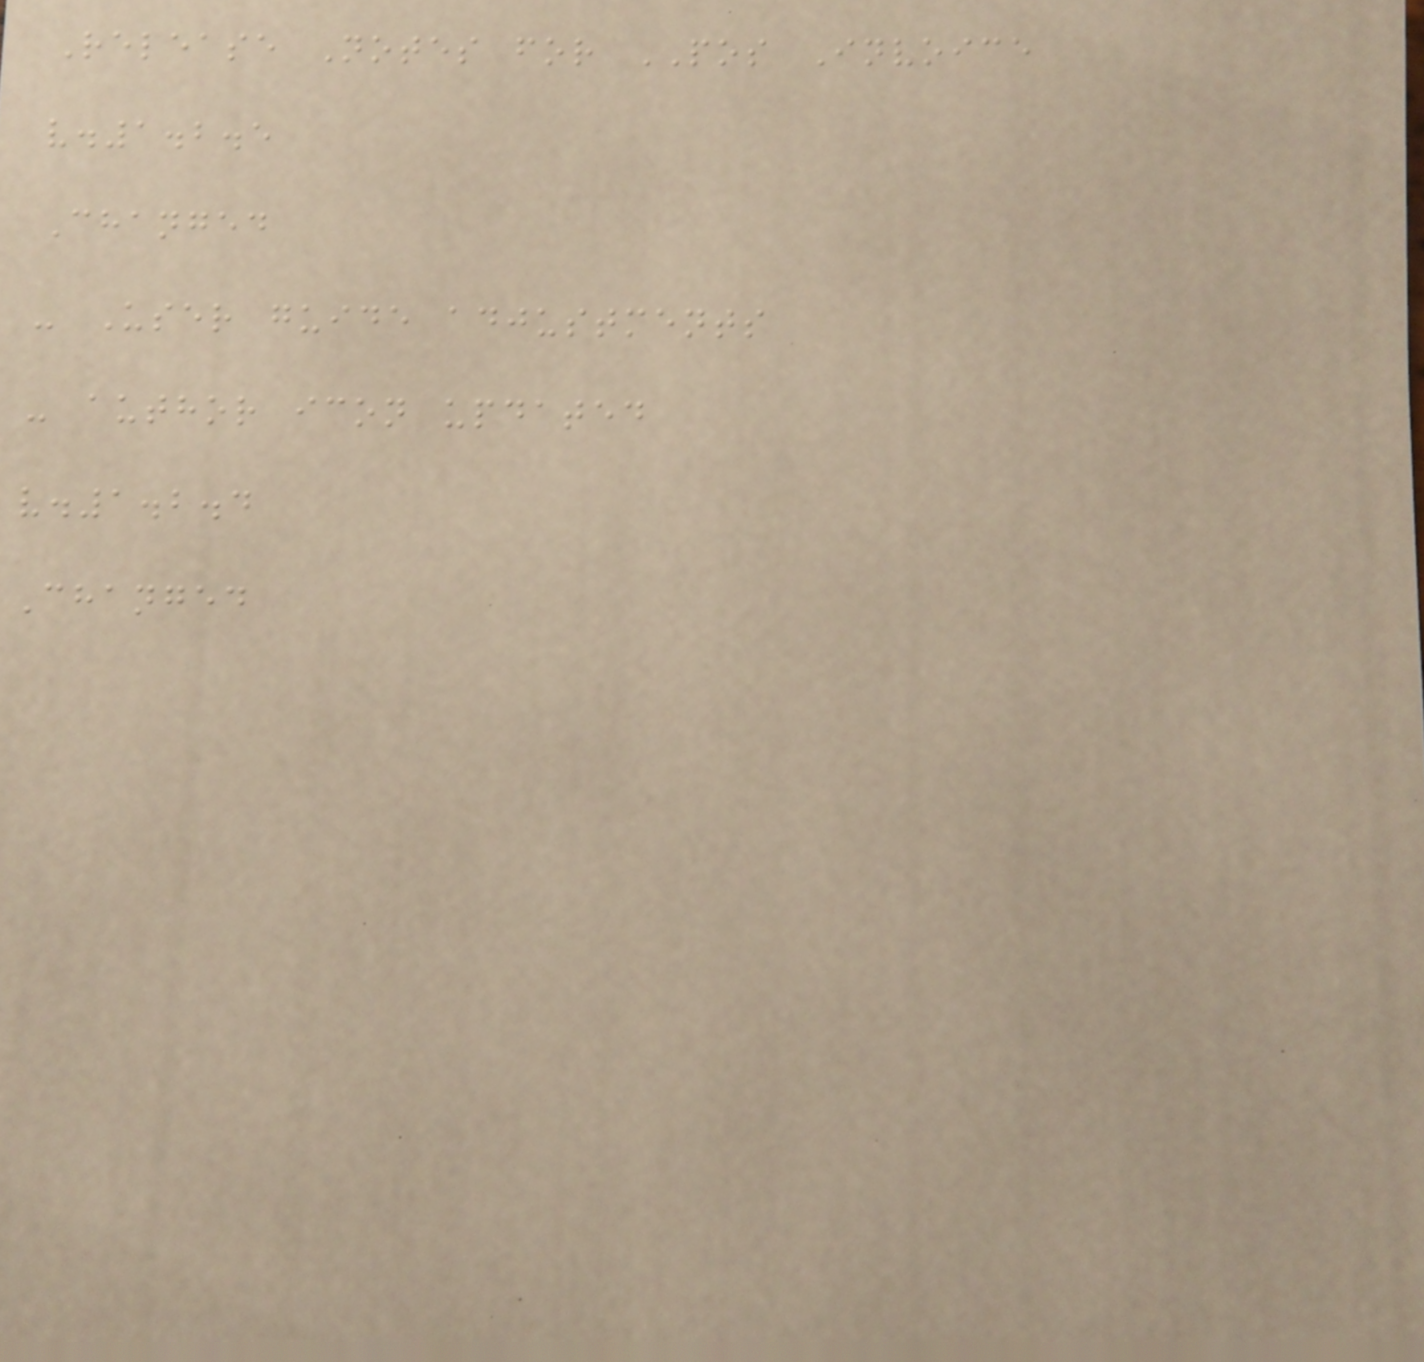Release Notes for POS Invoice
v.1.2.5
Changed
- User guide adjustments
- author icon updated
v.1.2.4
Changed
